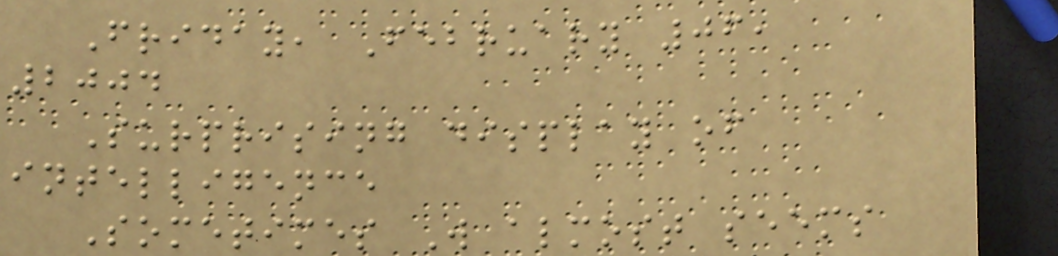Friday, February 06,
2004
Surprising display of
intelligence
Sometimes W almost seems
